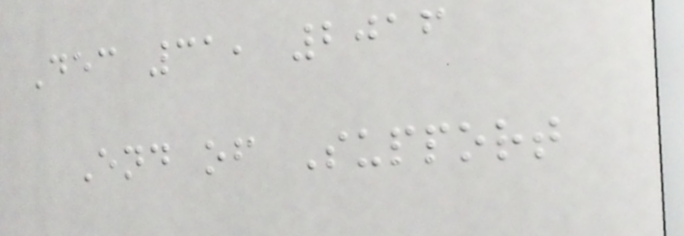Dec 31, 2016
End of Support
